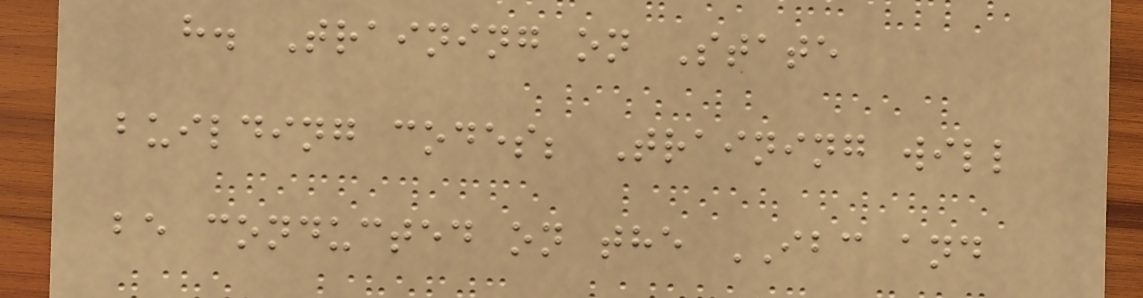h. Training on State
building codes; Training will
be conducted on the IBC and
